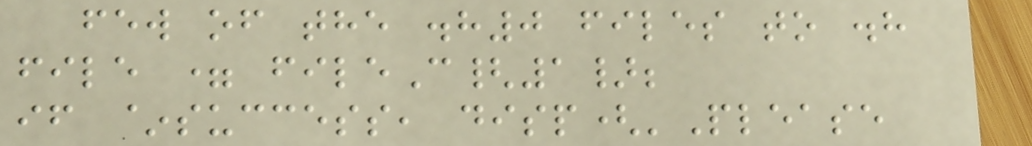few of the .h0 files to .h
file = fileC{1};
if ~success, disp('Please
